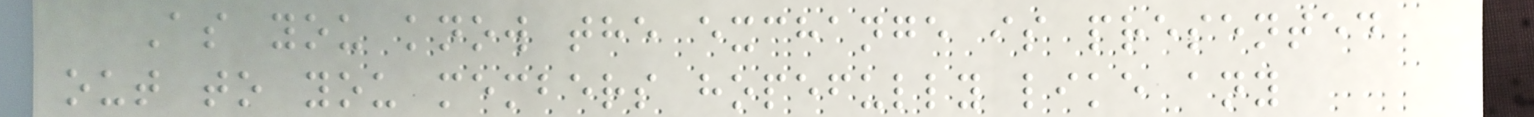As you know the exchange is presented
out to you members hopefully like any
